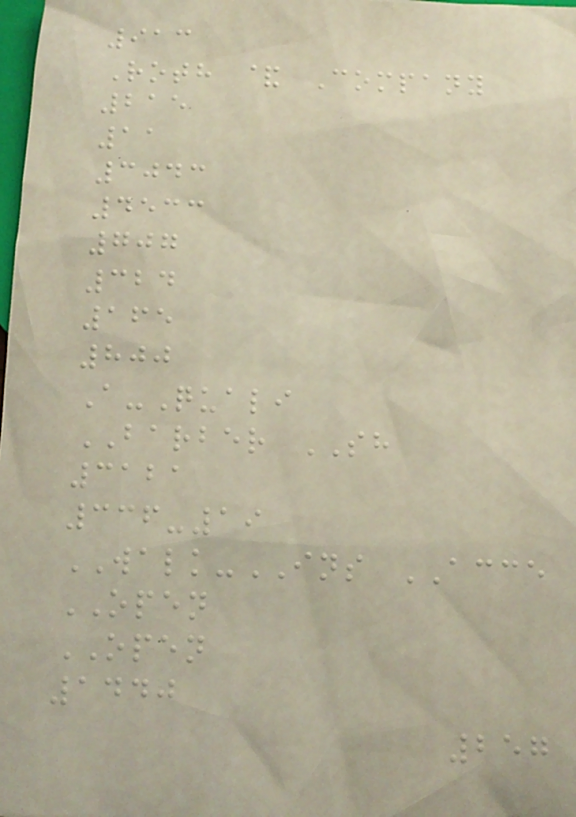913
Roth & Company
215
11
3043
4533
707
324
165
800
A-Quali
BARBER SH
3121
336-19
WALK-INS ACCE
OPEN
OPEN
1440
257
